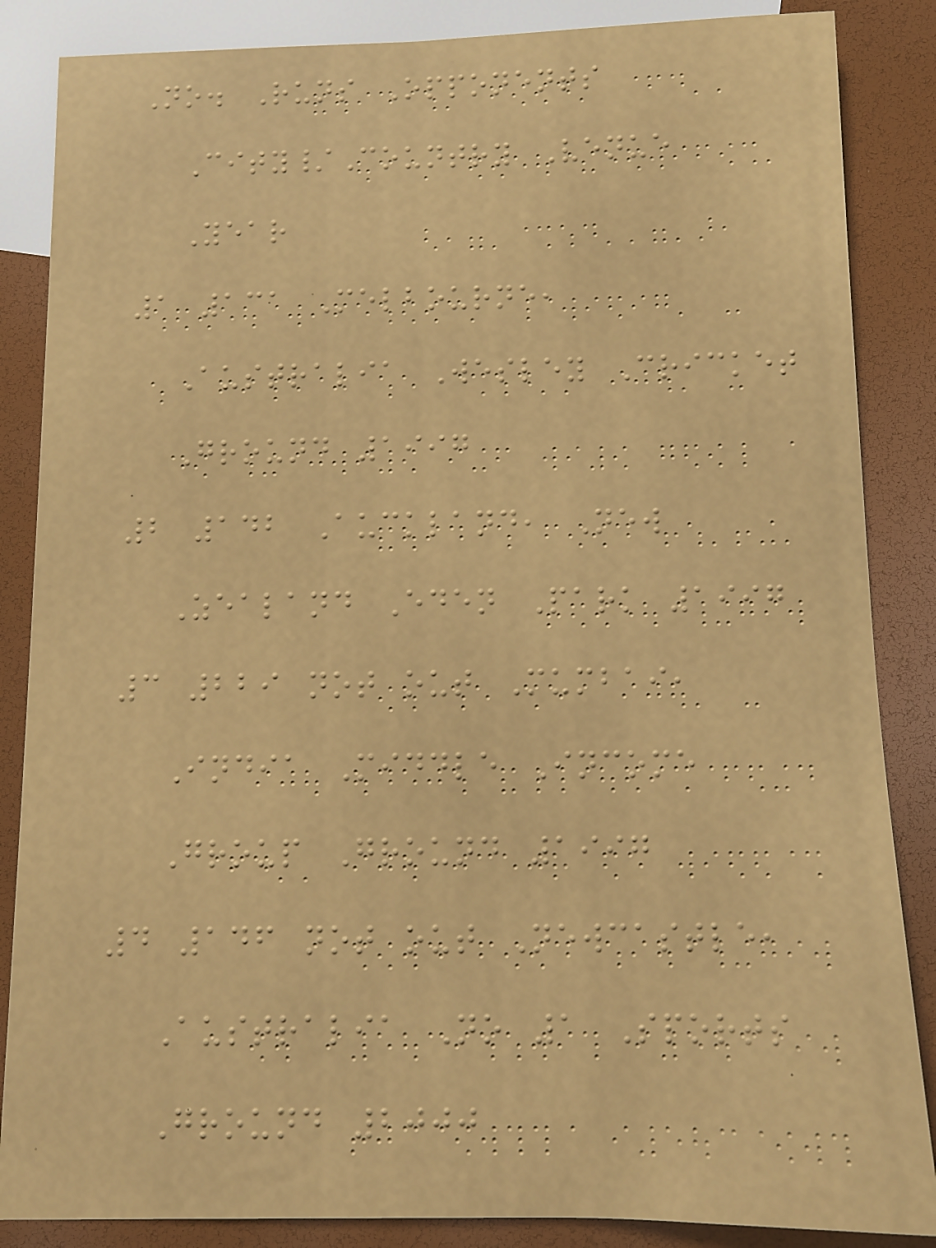No. Runs Opponents
City/Country Venue
Year
1 131 Melbourne,
Australia Wesley Cricket
Ground 1997
2 142 Auckland, New
Zealand Eden Park 1997
3 229 not out Mumbai,
India Middle Income
Group Ground 1997
4 146 not out Newcastle,
Australia No 1 Sports
Ground 2000
